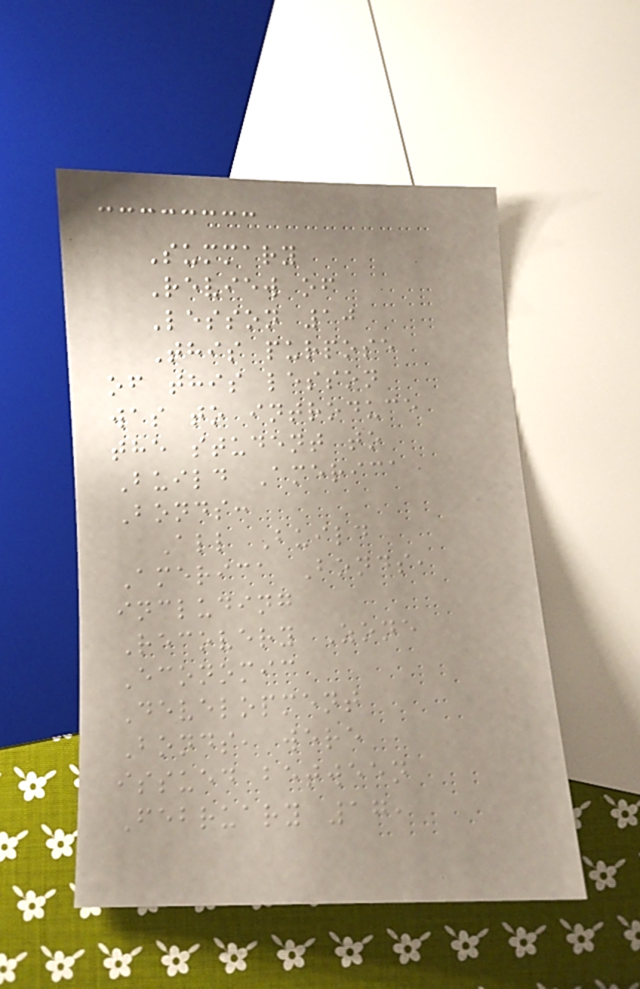Summary
Review of
Lesson 10
This purpose
of this lesson
was to introduce
the student to
Build America
Bonds:
All Build
America Bonds,
including
Recovery Zone
Economic
Development
Bonds, were
issued between
February 17,
